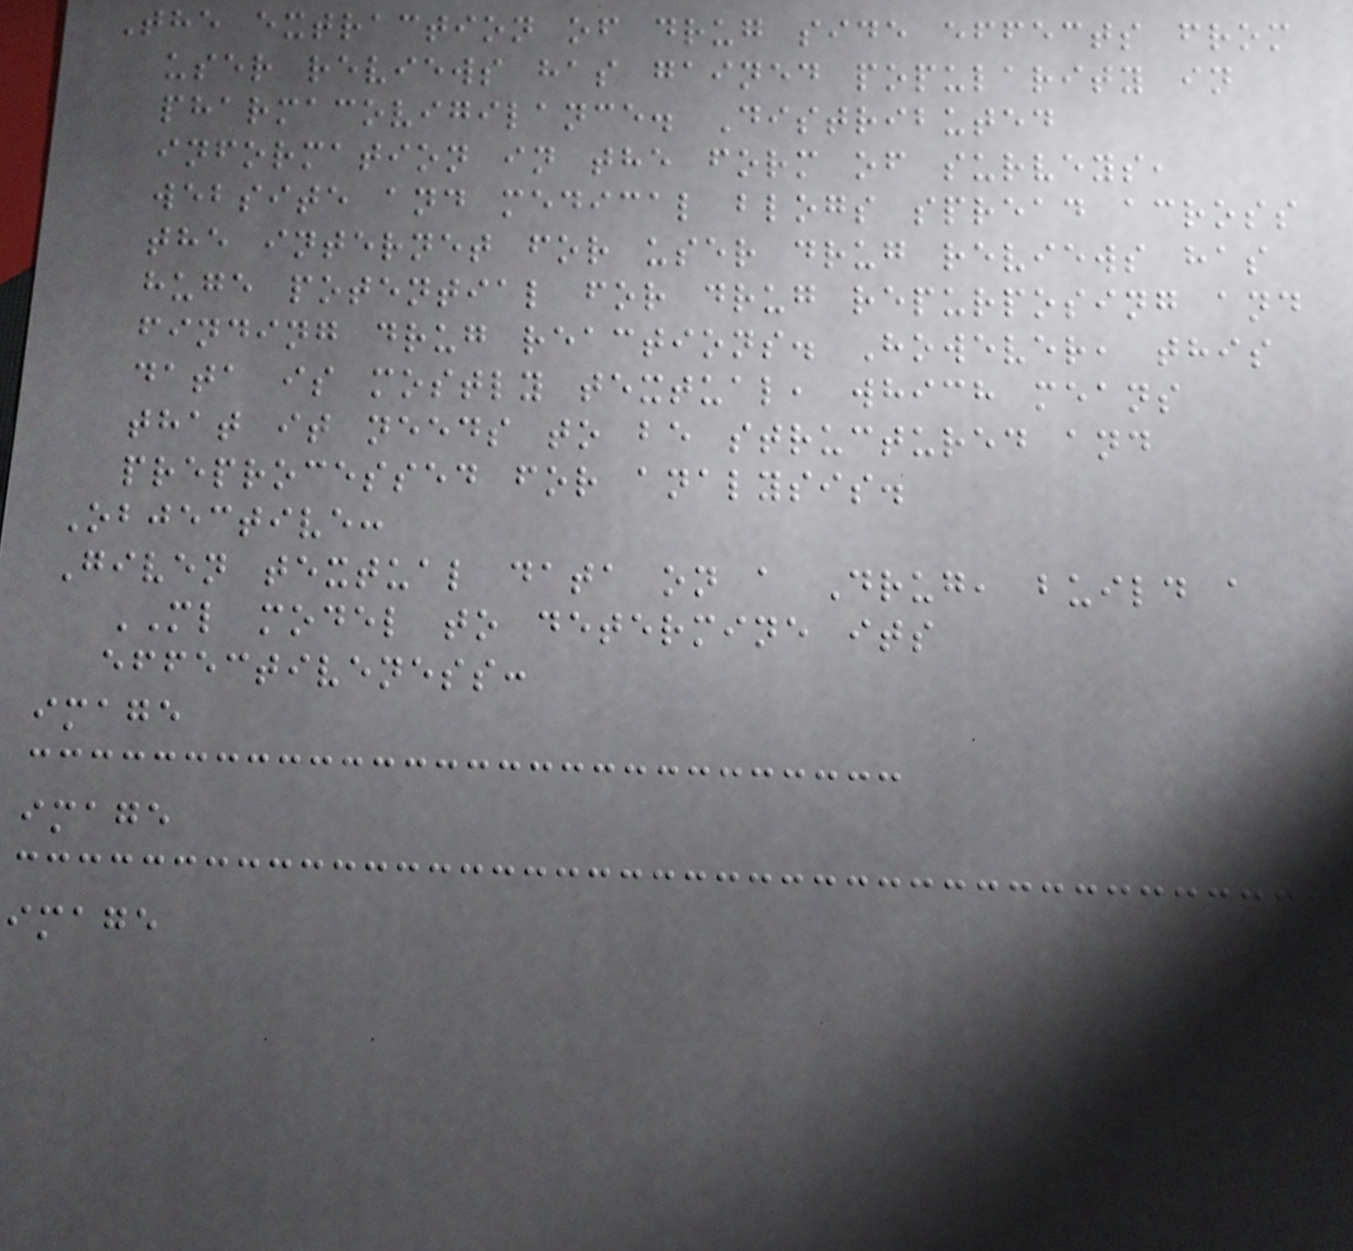The extraction of drug side effects from
user reviews has gained popularity in
pharmacovigilance. Distributed
information in the form of surveys,
website and medical blogs spread across
the internet for user drug reviews has
huge potential for drug repurposing and
finding drug reactions. However, this
data is mostly textual, which means
that it needs to be structured and
preprocessed for analysis.
Objective:
Given textual data on a Drug, build a
ML model to determine its
effectiveness:
image
image
image
